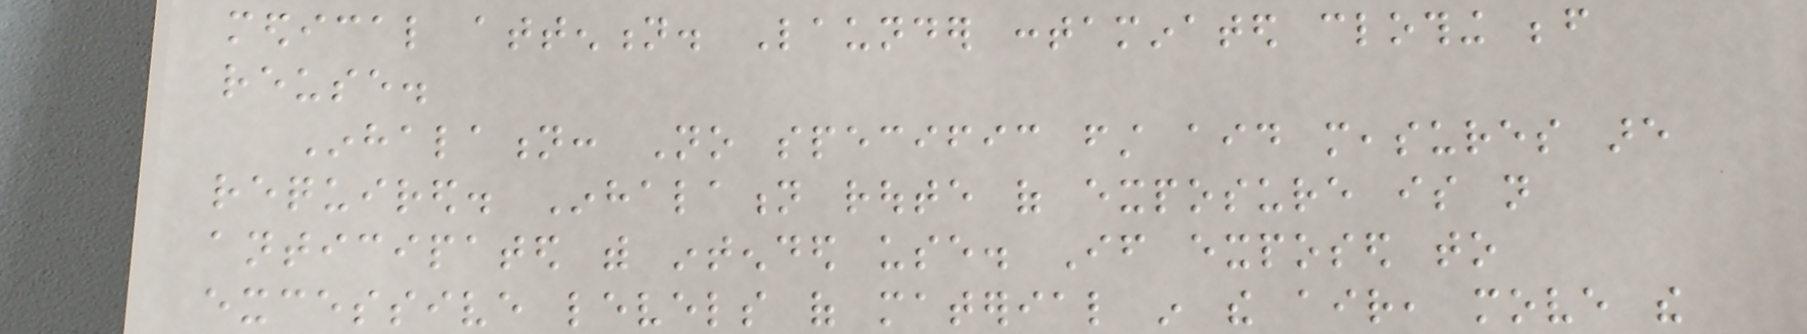medical attention. Launder contaminated clothing before
reuse.
Inhalation: No specific first aid measures are
required. Inhalation route of exposure is not
anticipated with intended use. If exposed to
excessive levels of material in the air, move the
